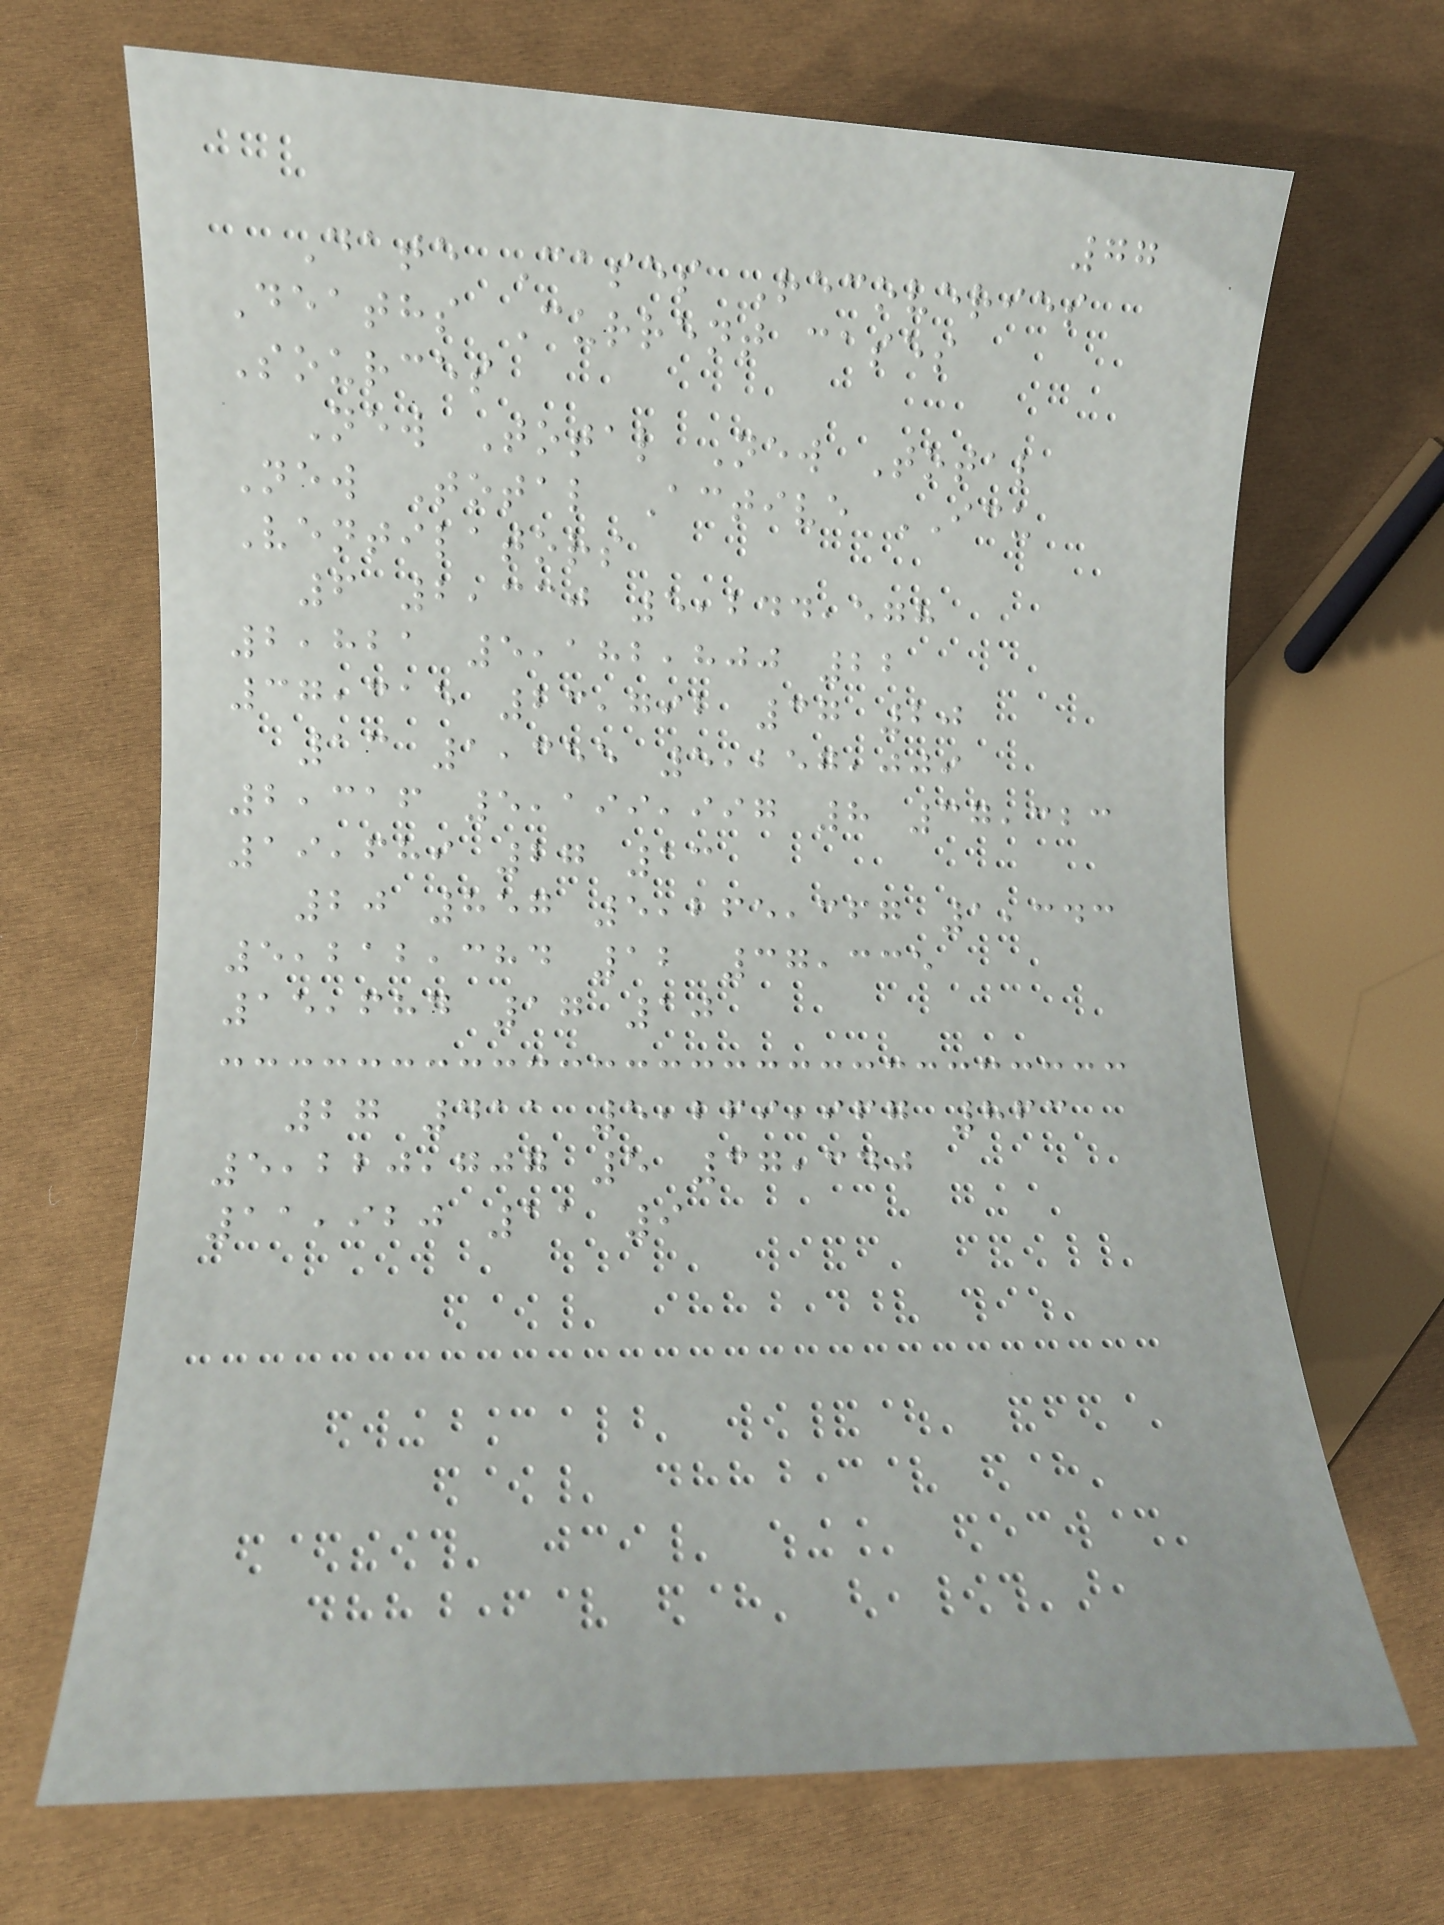77
Date Cases Recoveries
Deaths Current cases
Sources
New Total New Total
New Total Active ICU
Ventilators
6 2,330 5,244,578
2,821 5,182,800 22
37,315 23,792 37 20
13 1,355 5,257,009
2,316 5,199,997 8 37,323
19,689 27 13
20 857 5,265,367 1,343
5,212,384 12 37,335
15,684 17 10
27 411 5,269,967 863
5,220,707 5 37,340
11,920 11 9
